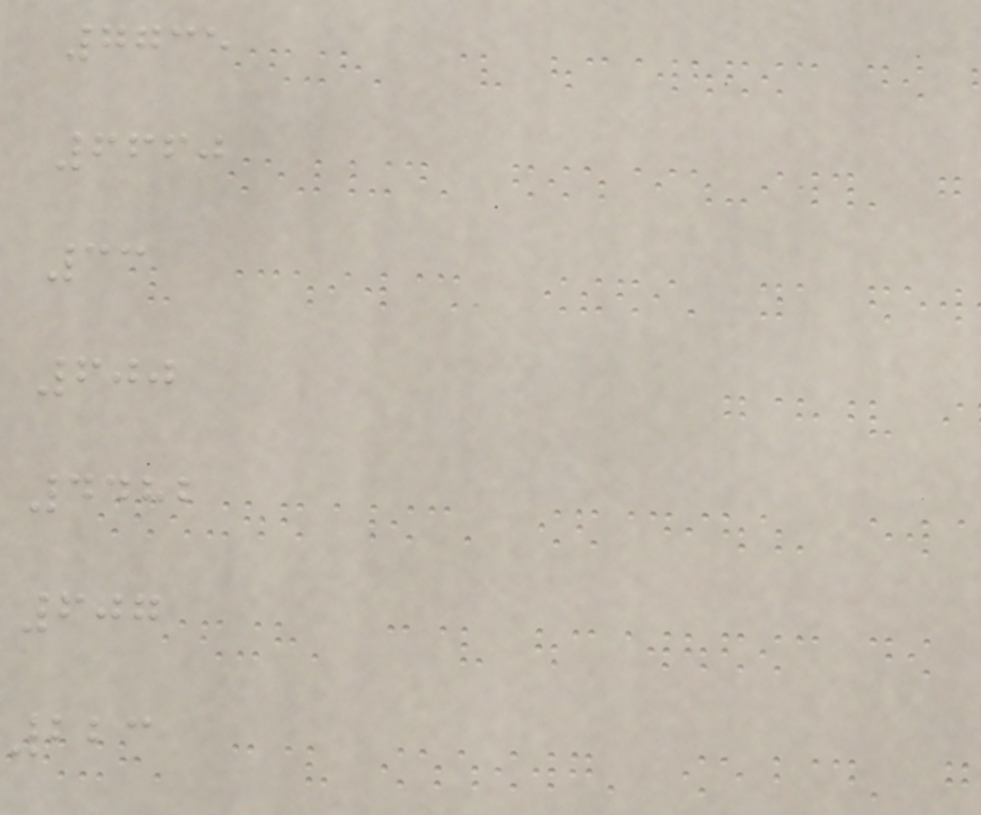7735
6660
33
600
4482
607
223
